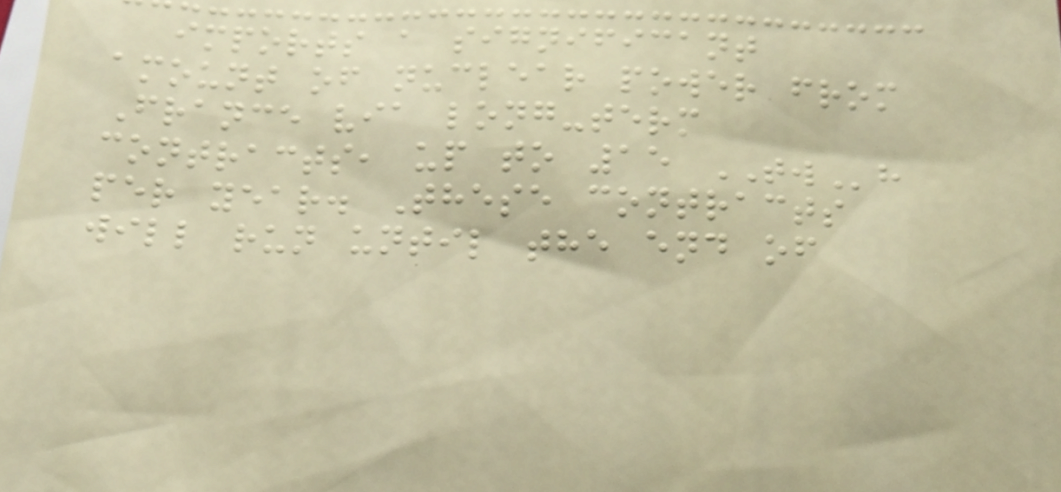imports a significant
amount of nuclear power from
France via long-term
contracts, up to 15 TWh
per year. These contracts
will run until the end of
